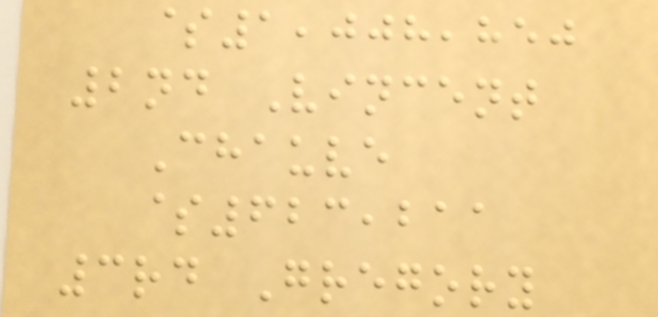$1,008,850
2nd Vincent
Chauve
$623,211
3rd Gregory
